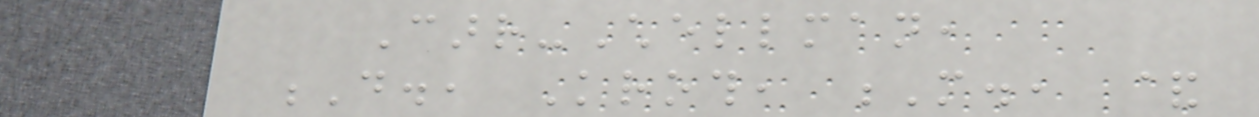Carr-Chellman,
D., Kroth, M., &
